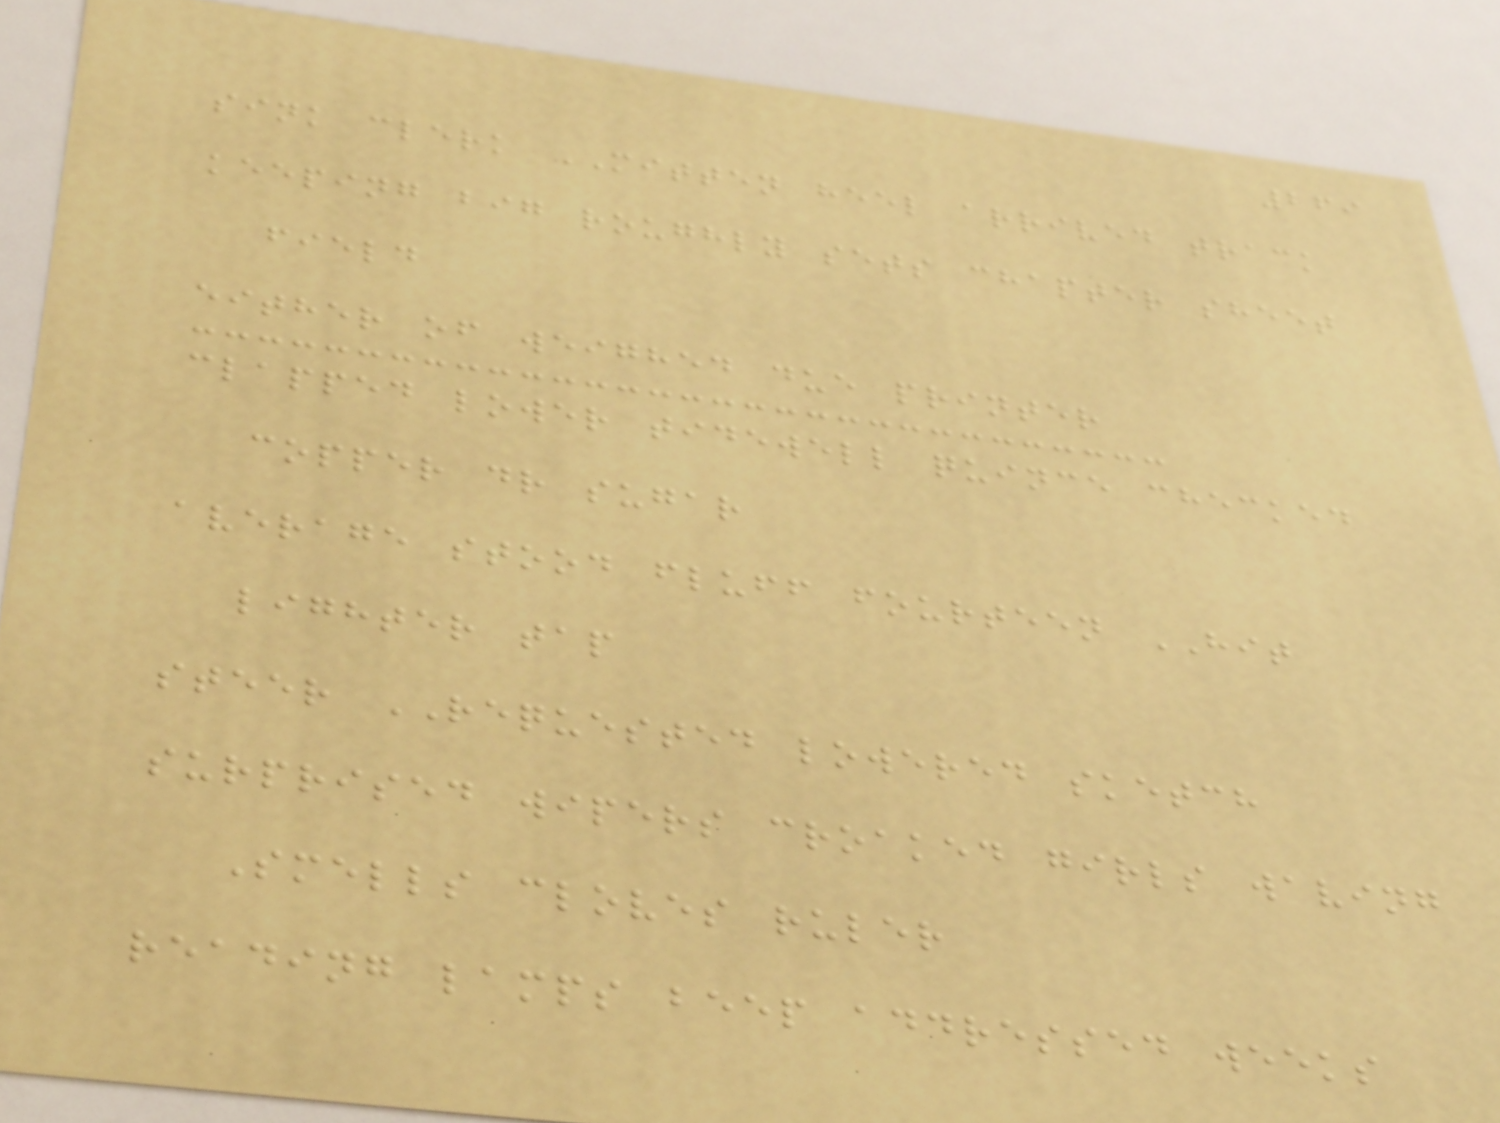269
sink clerk MITTEN heel arrived track
keeping big roughly sets chapter sheet
field
either of weighed due printer
clapped lower tidewell quince checked
copper dr sugar
average stood fluff fourteen HIT
lighter tap
steer REQUESTED lowered sketch
surprised wipers croaked girls waving
Smells cloves ruler
reading lamps beep addressed weeks
